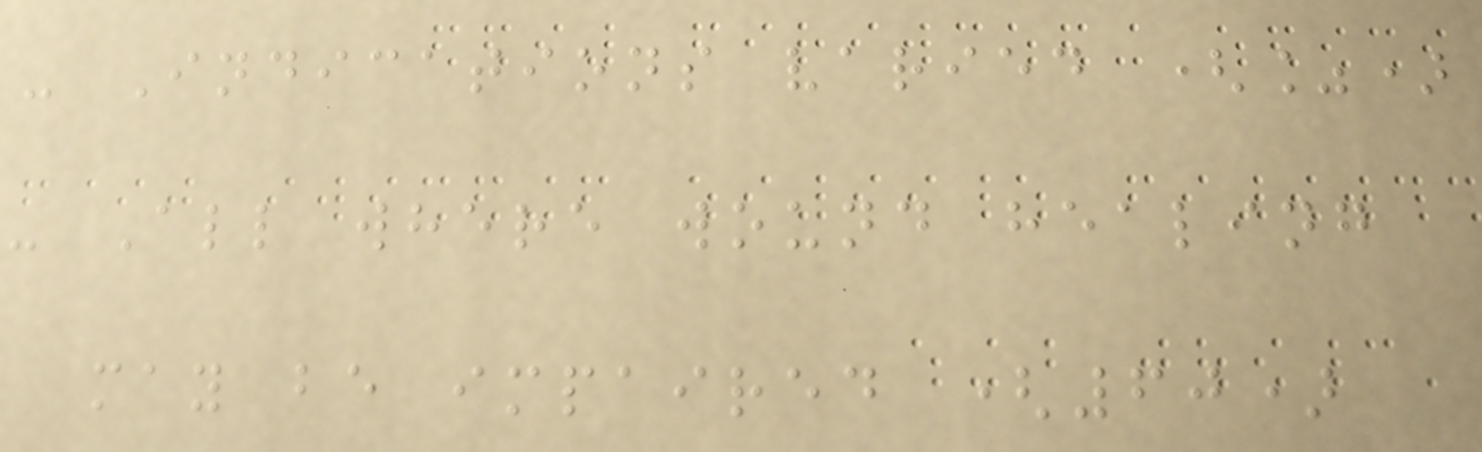- Indications varied (%)
- All where wound healing
may be impaired (60)
